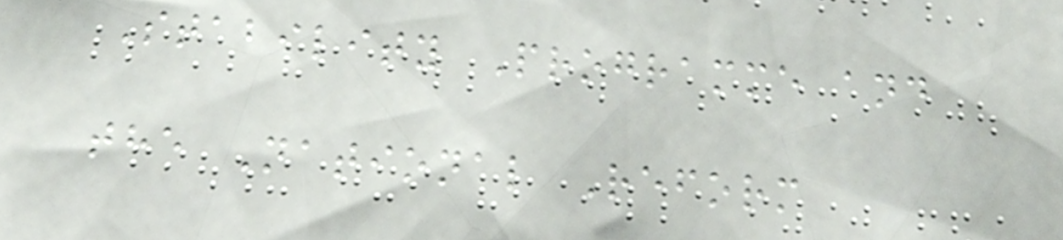Stability Programme and
the National Reform
